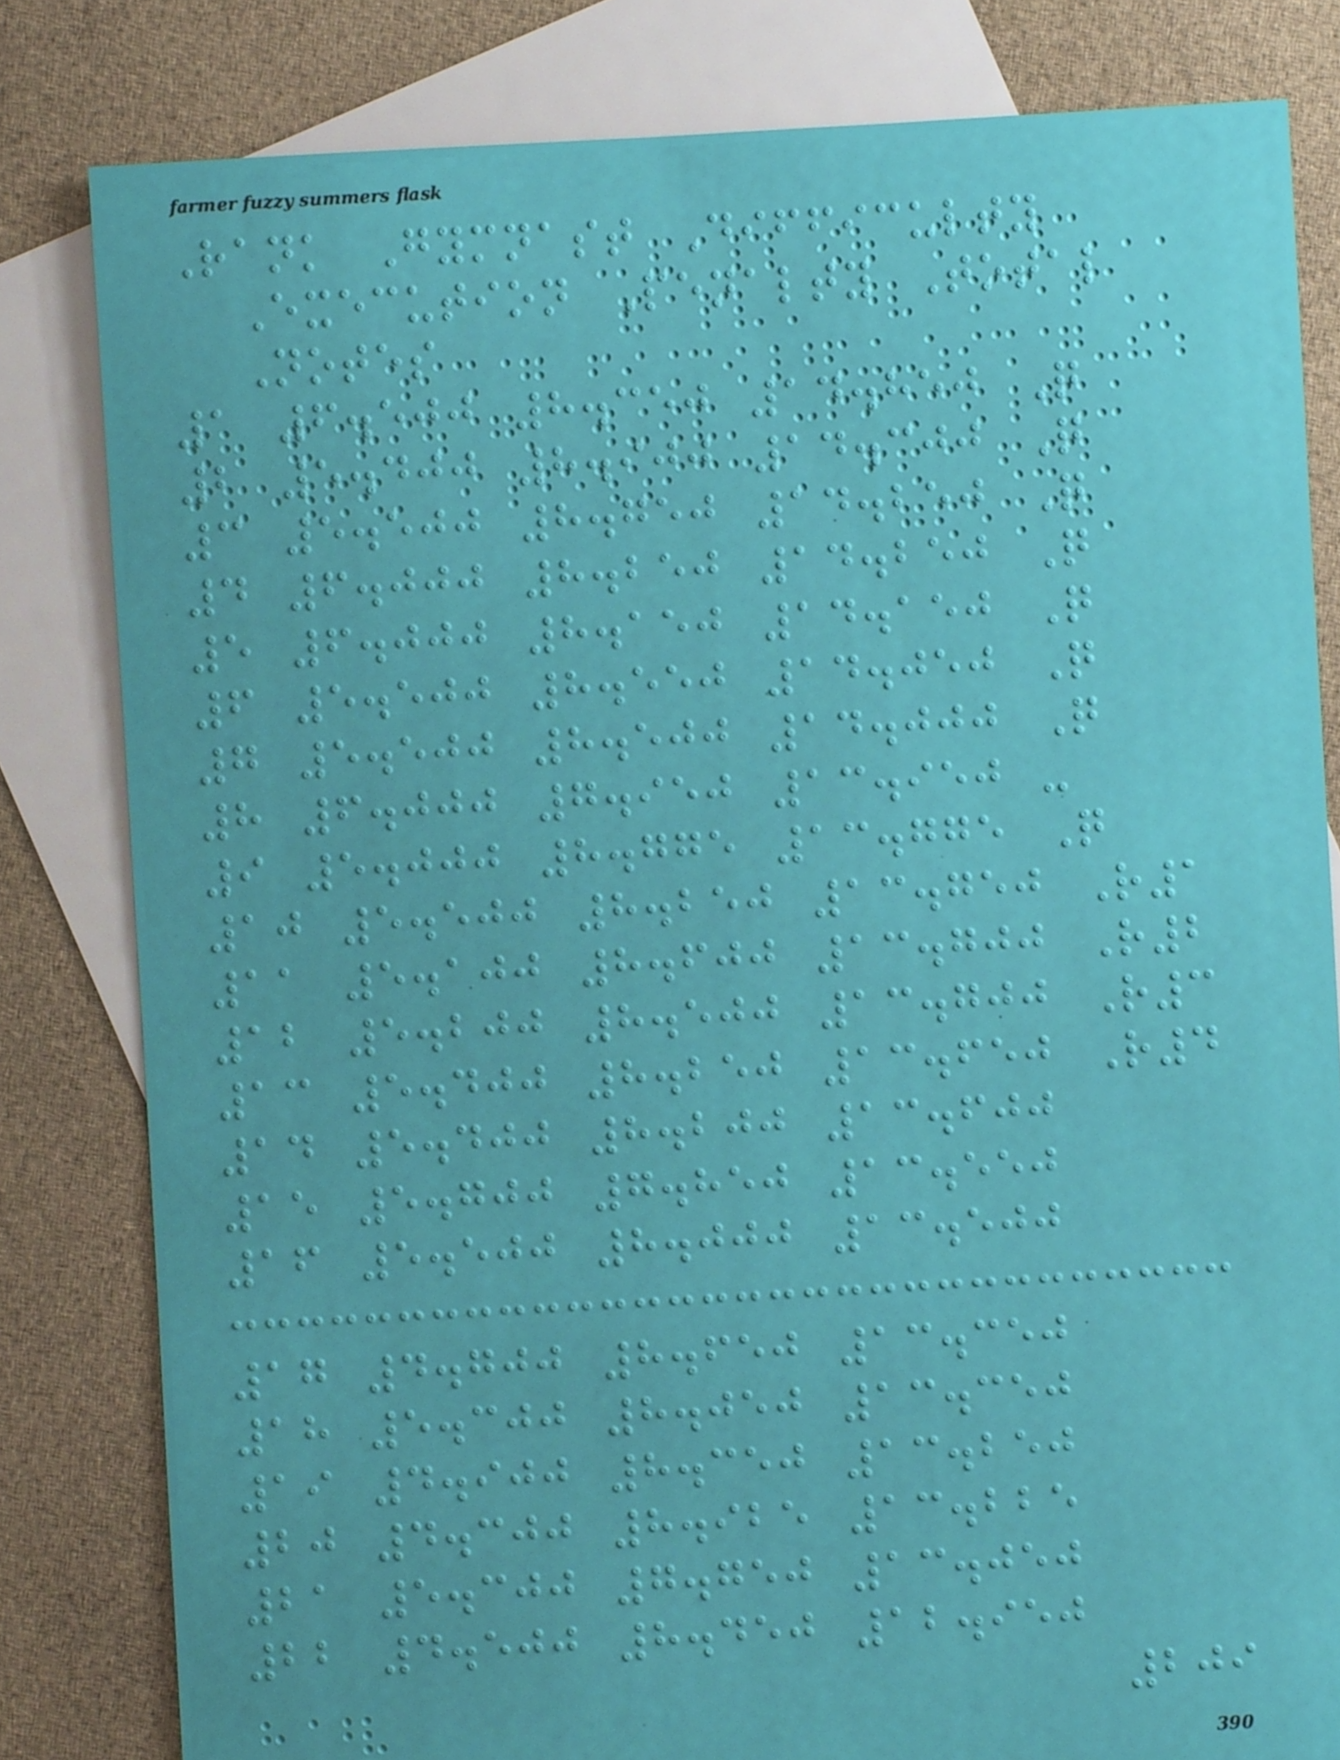Rank Gymnast Difficulty
Execution Penalty Total
Notes
1 6.500 8.350 14.850 Q
2 5.400 8.900 14.300 Q
3 5.500 8.750 14.250 Q
4 6.000 8.250 14.250 Q
5 6.000 8.150 14.150 Q
6 5.500 8.550 14.050 Q
7 5.500 8.500 14.000 Q
8 6.000 7.950 13.950 -
9 5.000 8.775 13.775 Q
10 5.500 8.250 13.750 R1
11 5.100 8.600 13.700 R2
12 5.200 8.500 13.700 R3
13 5.400 8.250 13.650 R4
14 5.400 8.200 13.600
15 5.700 7.850 13.550
16 5.500 8.000 13.500
17 4.700 8.650 13.350
18 5.300 8.050 13.350
19 4.900 8.350 13.250
20 4.300 8.925 13.225
21 5.300 7.750 13.050
22 4.500 8.450 12.950
209
